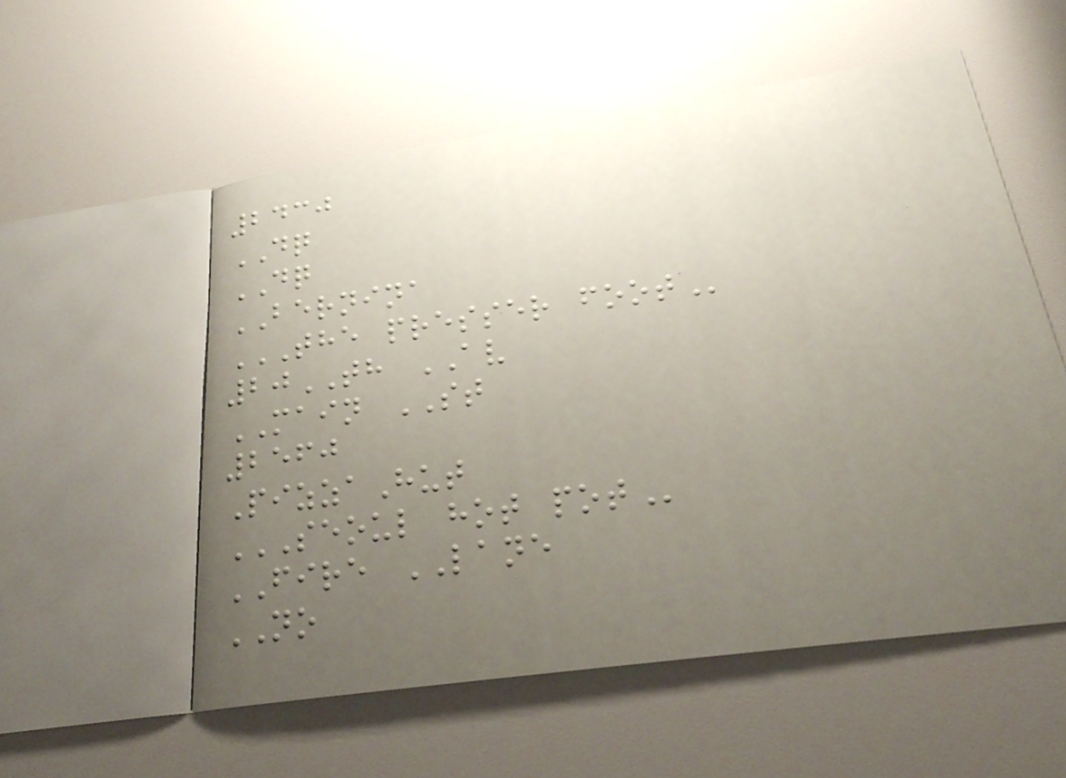2430
DQ
DQ
BERNINA
THE PRESSER FOOT
20TH AV
MAIN ST
2560
PizzaHut
SEOUL HOT POT
FIRE LANE
NO
